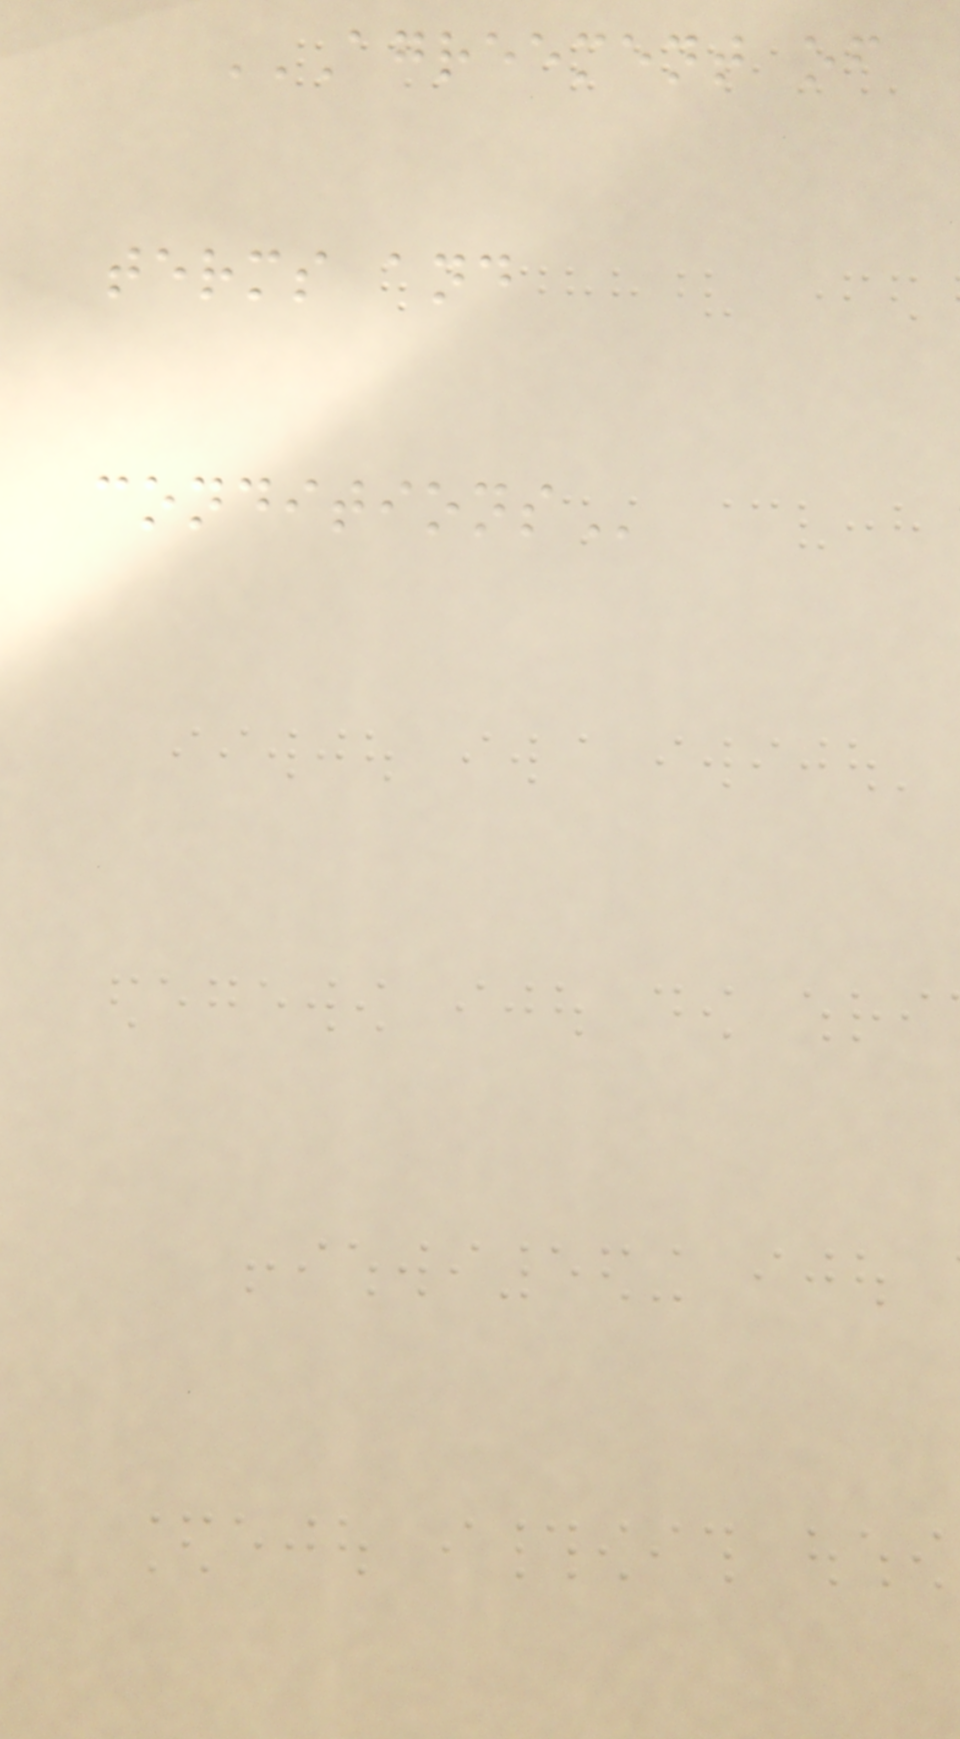AGREEMENT OF
TERMS AND
CONDITIONS
